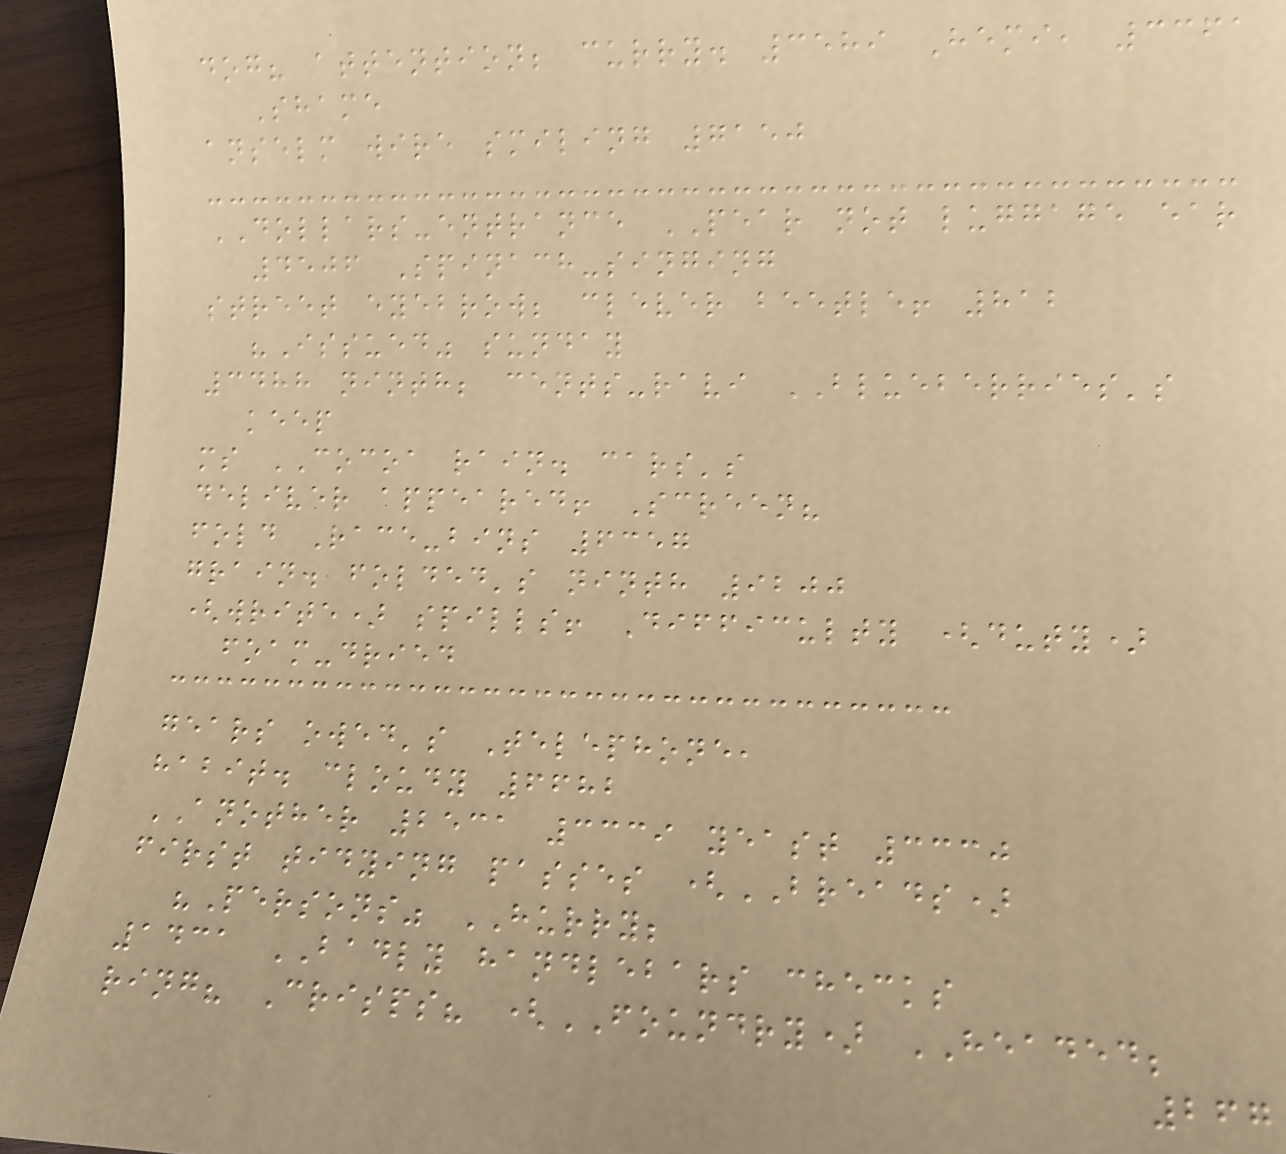dog? attention; curry. 3589 Hemi, 3361
Shame
anselm wire smiling 7150
DOLLARS-entrance PEAR not luggage ear
4506 Spinach-singing
street eyebrow; clever beetle! 812
"Issued" sunday
3488 ninth; cents-ravi BLUEBERRIES's
keep
ms COCOA rain. cars's
deliver appeared! Screen?
fold Race-bins 6357
grain. folded's ninth 9200
(write) spills! Difficulty (duty)
foam-dried
gears owed's Telephone,
habit. cloudy 6682
ANOTHER 2531 3339 yeast 3330
first tidying passes (BREADS)
"Persons" HURRY;
1431 BADLY handlebars checks
ring? Crisps? (FOUNDRY) HEADED;
267
